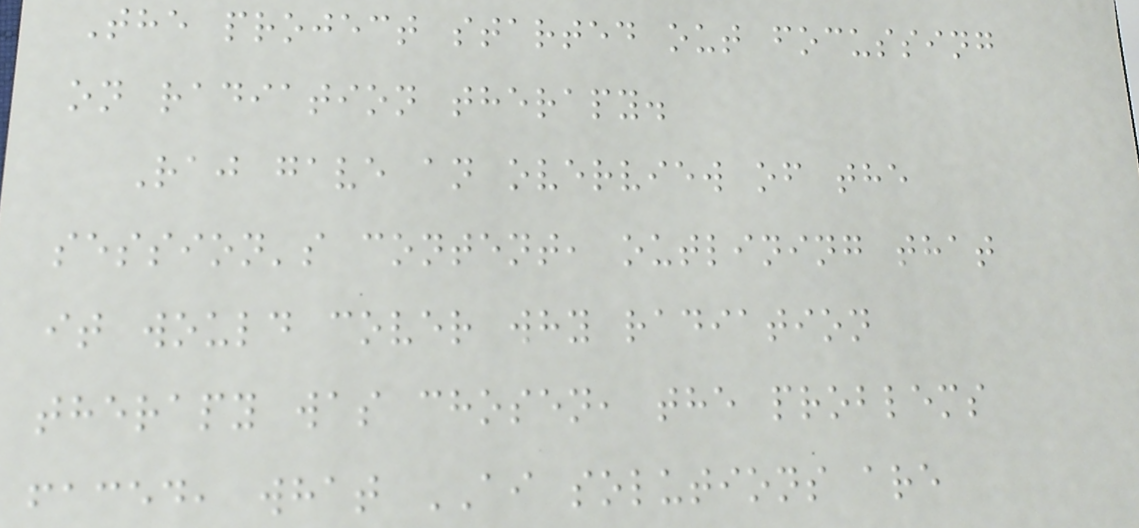The project started out focussing
on radiation therapy.
Raj gave an overview of the
session's content, outlining that
it would cover why radiation
therapy was chosen, the problems
faced, what AI solutions are
